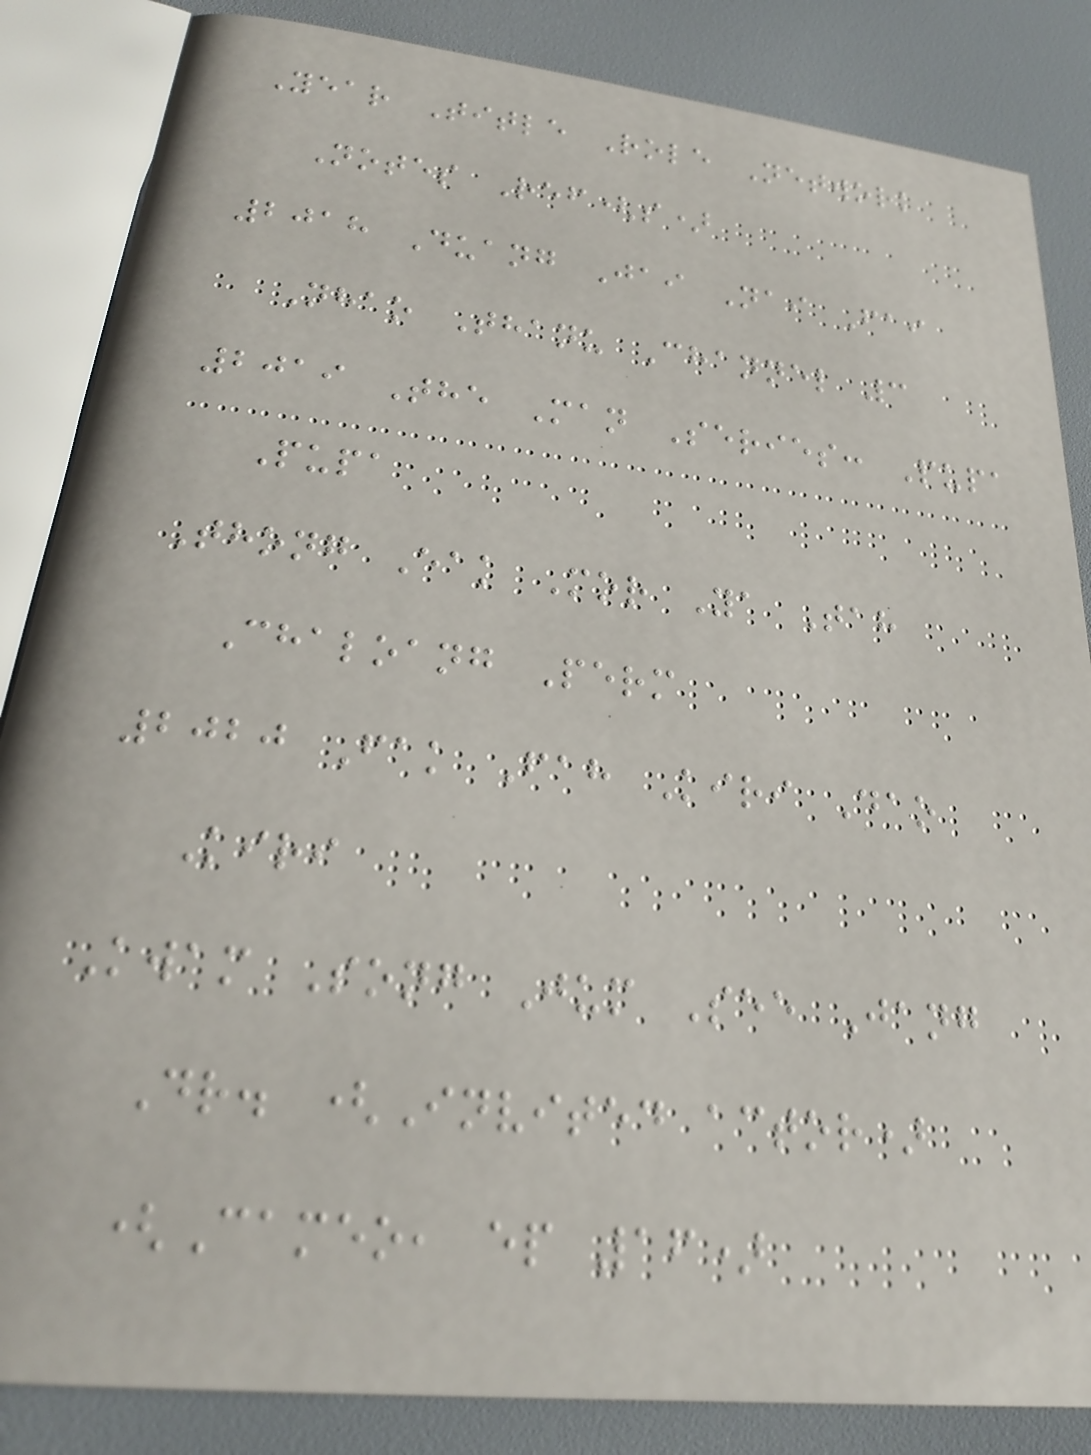Year Title Role Network
Notes Ref(s)
2018 Duang Jai Nai Fai
Nhao Thanu Channel 3
2019 The Man Series: Pupa
Pupa
Thong Eak Mor Ya Tah
Chaloang Perm
2020 Fak Fah Kiri Dao
Kiri
Kwam Song Jum See Jang
Dr. (Invited actor)
(Cameo, ep 16)
